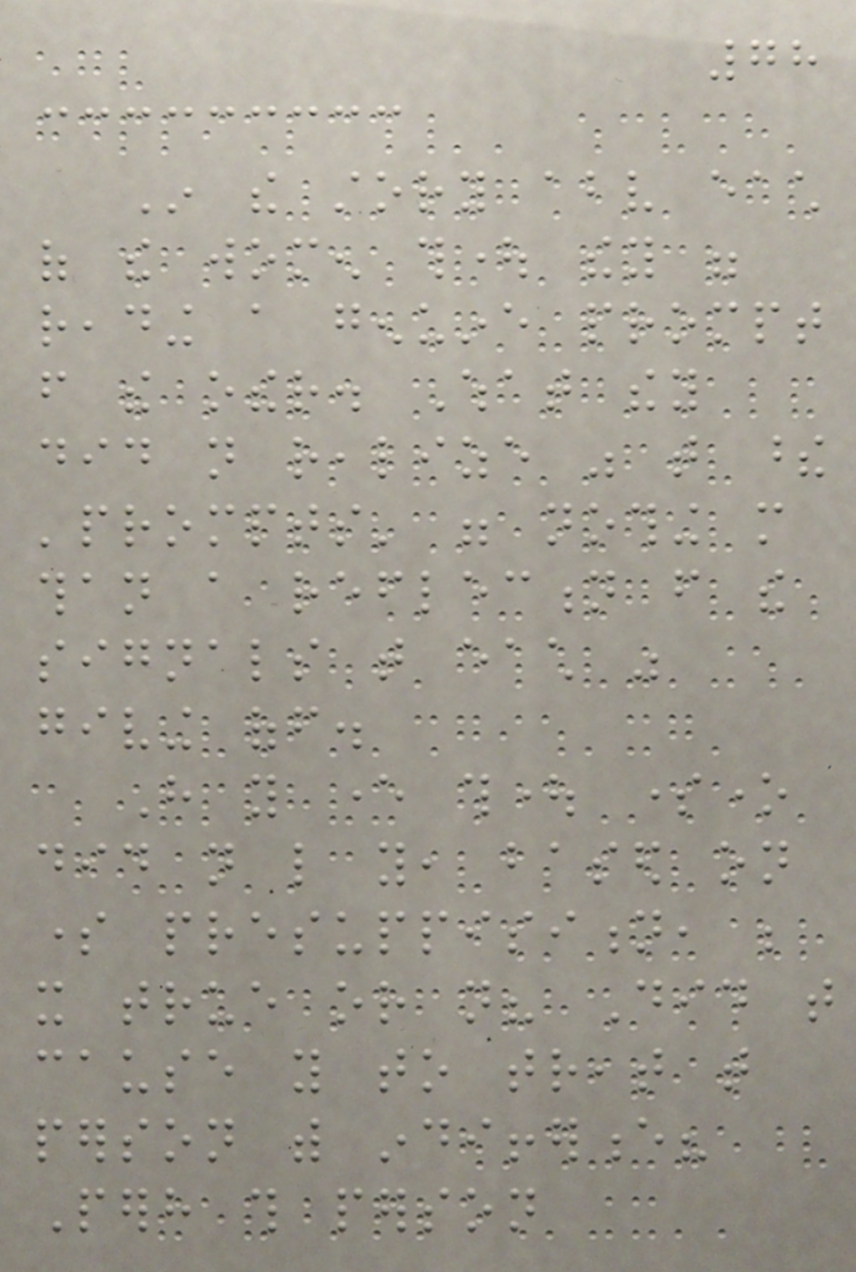78
In the story above each
of the women thought they were
reading a genuine prompt
from the other. What they
did not realize was that these
'prompts' were nothing more
than a reflection from the
signals that each was
giving off.
Have you ever thought someone
did not like you, based on
some presuppisition, be
it true or not? Did that
cause you to treat that
person with indifference?
Perhaps this person
